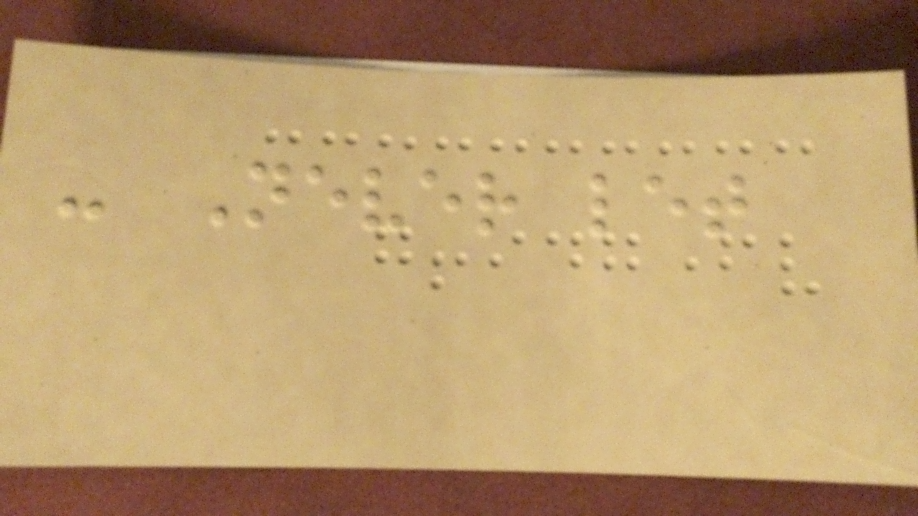- Never let
